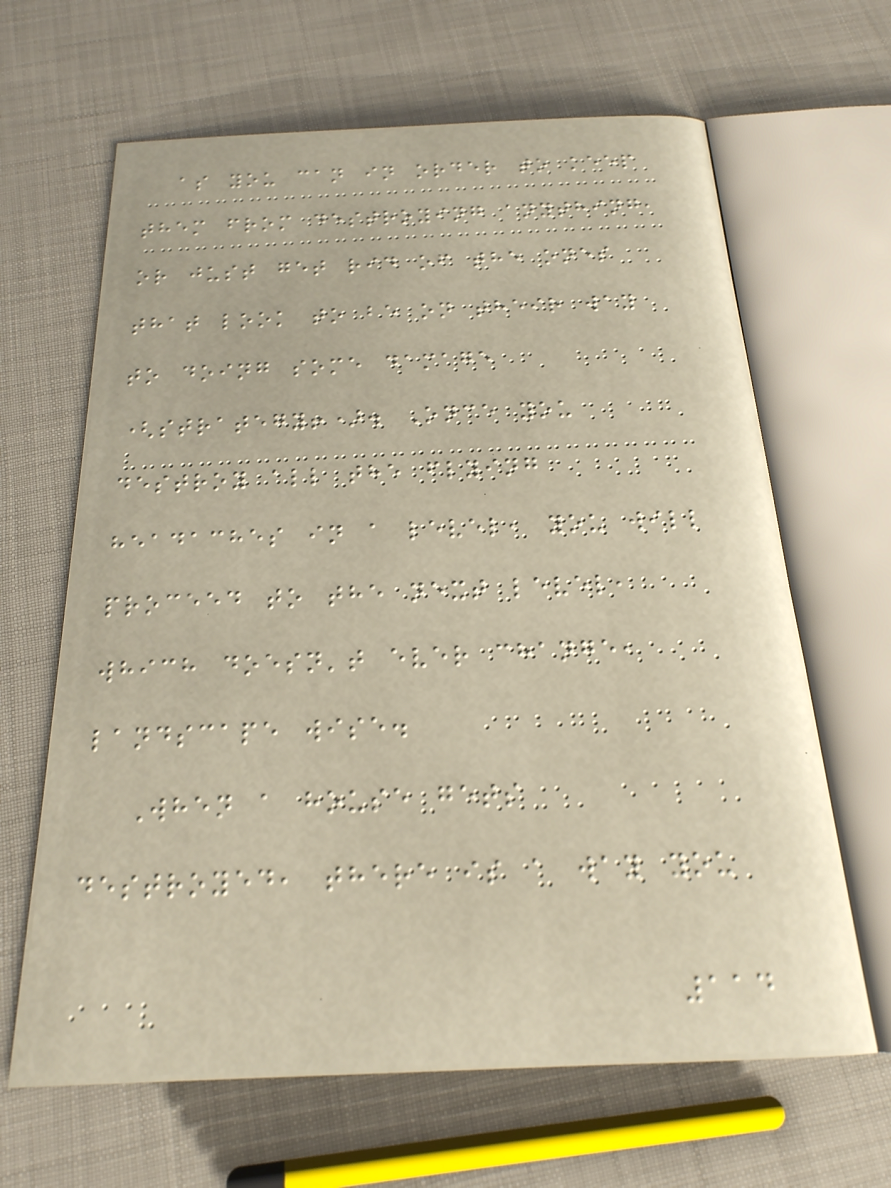as you can in order to keep
them from destroying anything,
or just get rid of the ones
that look to be on their way
to doing some damage
(strategy!). Once you
destroy all the flying
headaches in a level, you will
proceed to the next level,
which doesn't ever change,
landscape wise.
When a house gets
destroyed, there is a way you
114
